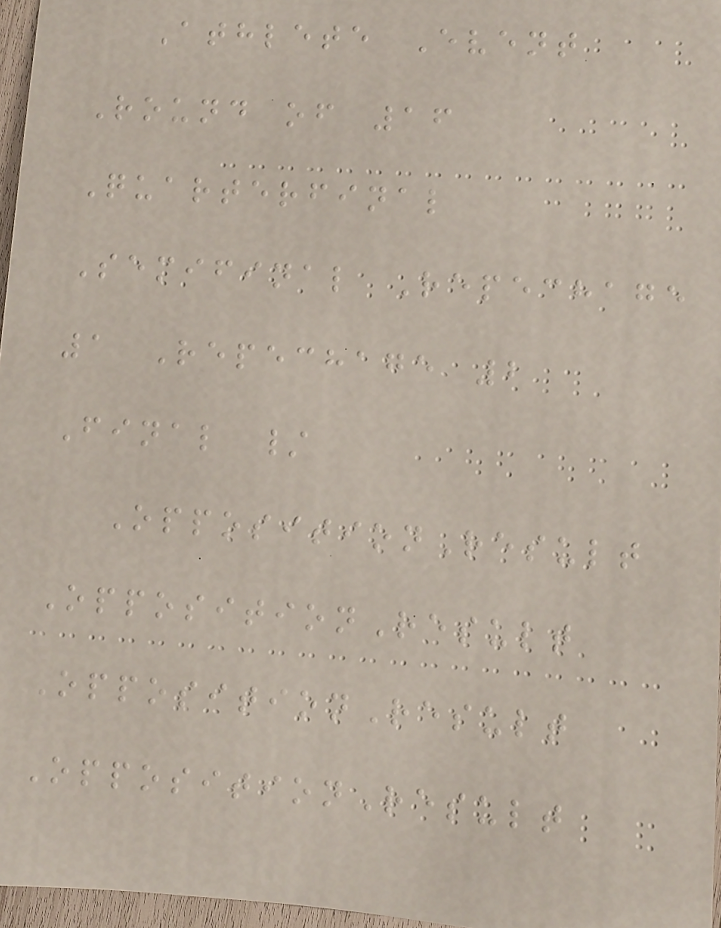Athlete Event
Round of 16
Quarterfinal
Semifinal Repechage
1 Repechage 2
Final /
OppositionResult
OppositionResult
OppositionResult
OppositionResult
